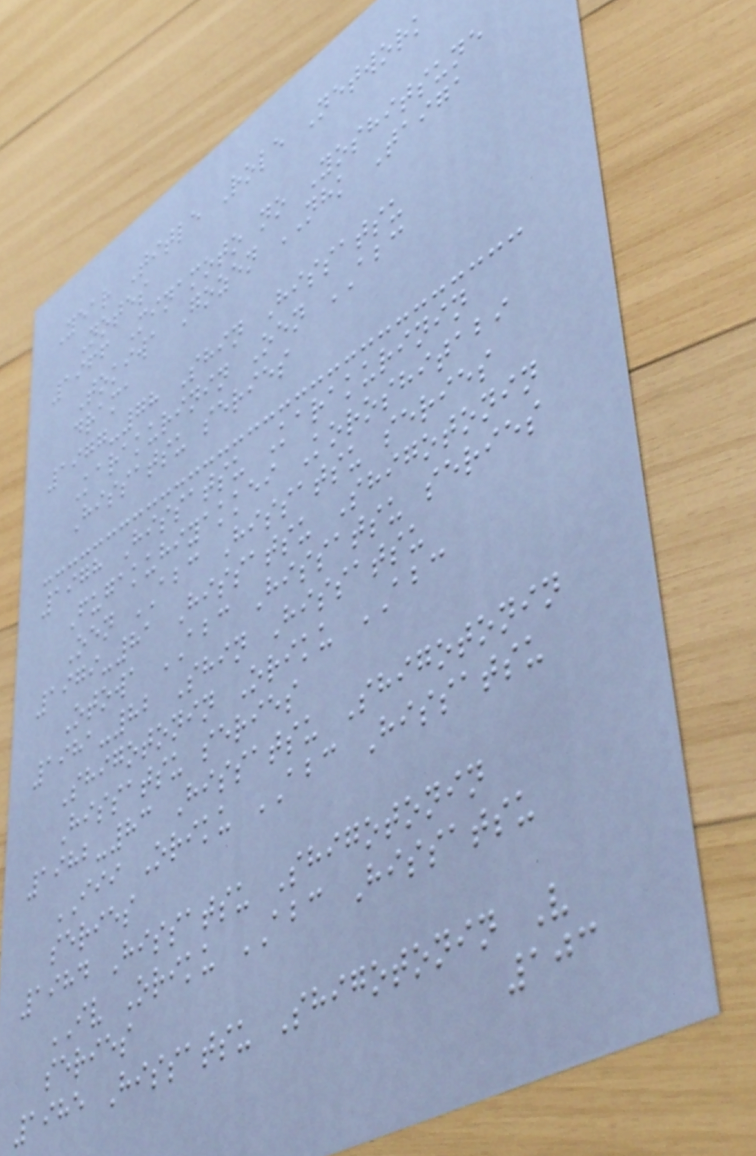Year Title Role Network
Notes
1966 Minamoto no Yoshitsune
Tokiwa Gozen NHK Taiga
drama
1977-78 Shin Hissatsu
Karakurinin Oen ABC
Hissatsu series
1978 Hissatsu Karakurinin
Fugakuhiyakkei Koroshitabi
Oen ABC Hissatsu series
1979-81 Hissatsu Shigotonin
Otowa ABC Hissatsu series
1981-82 Shin Hissatsu
Shigotonin Oriku ABC
Hissatsu series
1982-83 Hissatsu Shigotonin
III Oriku ABC Hissatsu
series
1984 Hissatsu Shigotonin
IV Oriku ABC Hissatsu
series
1985 Hissatsu Shigotonin V
103
